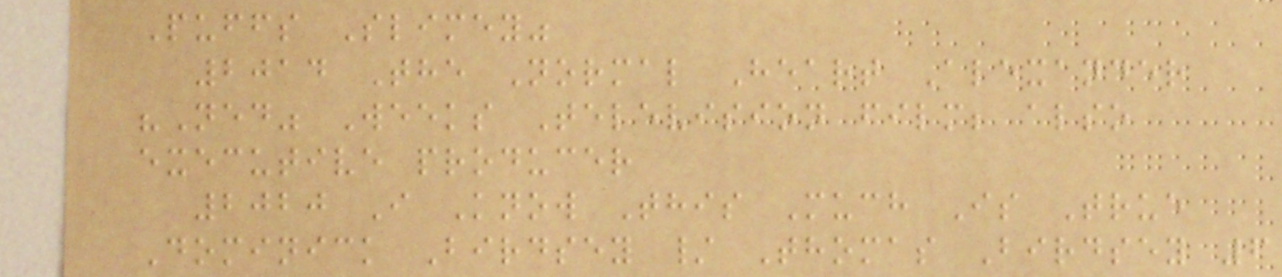Puffs Slimey"
2014 The Normal Heart Alexander
"Ned" Weeks Television film; also
executive producer
2020 I Know This Much Is True
Dominick Birdsey / Thomas Birdsey 6
